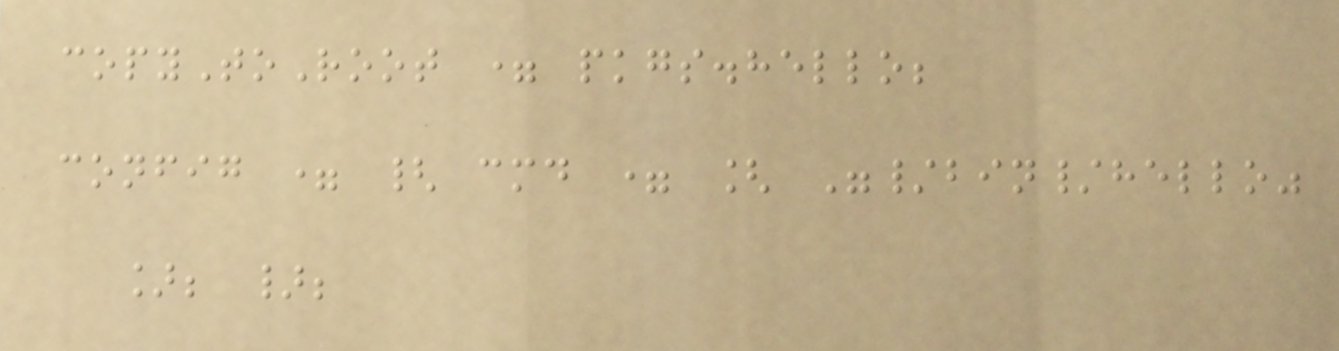copyToRoot = pkgs.hello;
config = { cmd = [ "/bin/hello"
]; };
